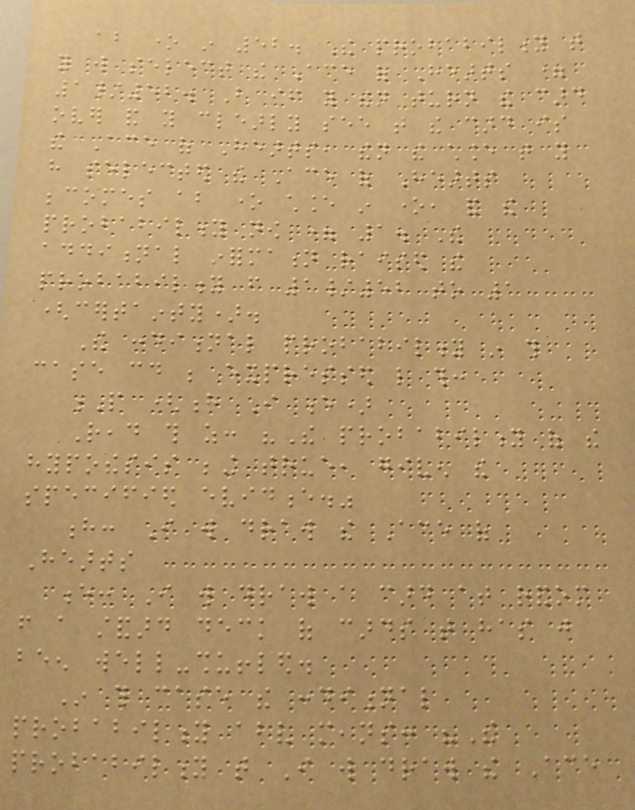about one in 52. The probability that
you will select the Ace of Hearts =
1/52. But if you then turn the card
over and you clearly see that the card is
the Ace of Hearts, then the chance that you
have selected the Ace of Hearts
becomes about one chance in one, and the
probability now = 1. The
additional information raised the
probability from 1/52 to 1
(certainty).
The conditional probability in this
case could be expressed like this:
P (h I e)
Read this as: "The probability of the
hypothesis being true, given the
specified evidence."
h: I will draw the Ace of
Hearts
e: I will draw a card at random
from a standard deck of cards that has just
been well-shuffled.
In this case the conditional
probability above means: "The
probability that I will draw the Ace
